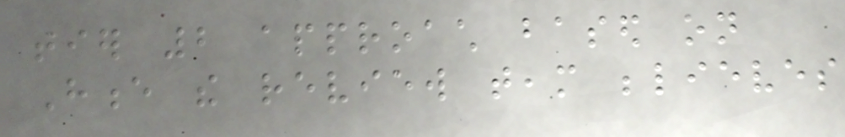tier 2 approach based on
Hence the review team believes
